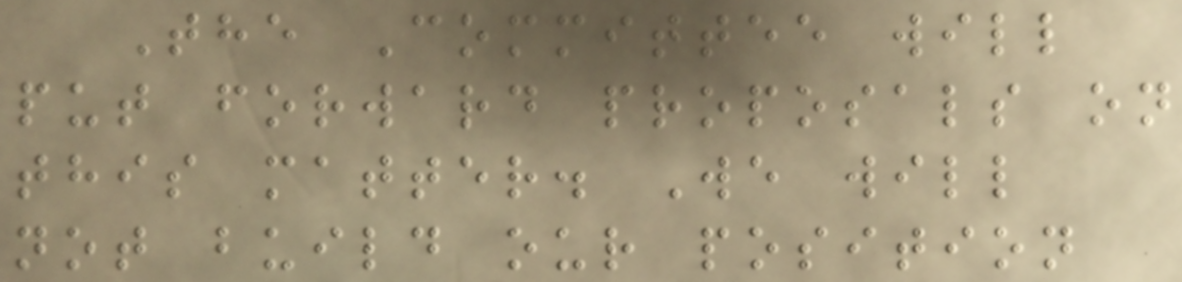The Committee will
put forward proposals on
this matter. We will
not build our position
